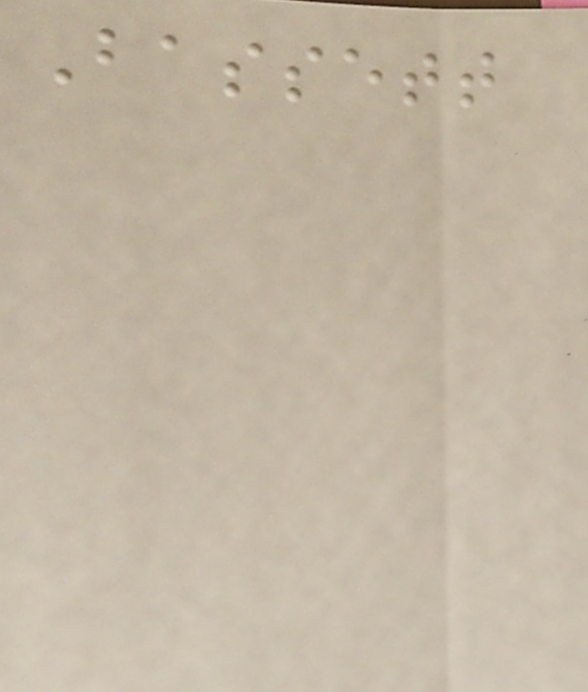Bassett
